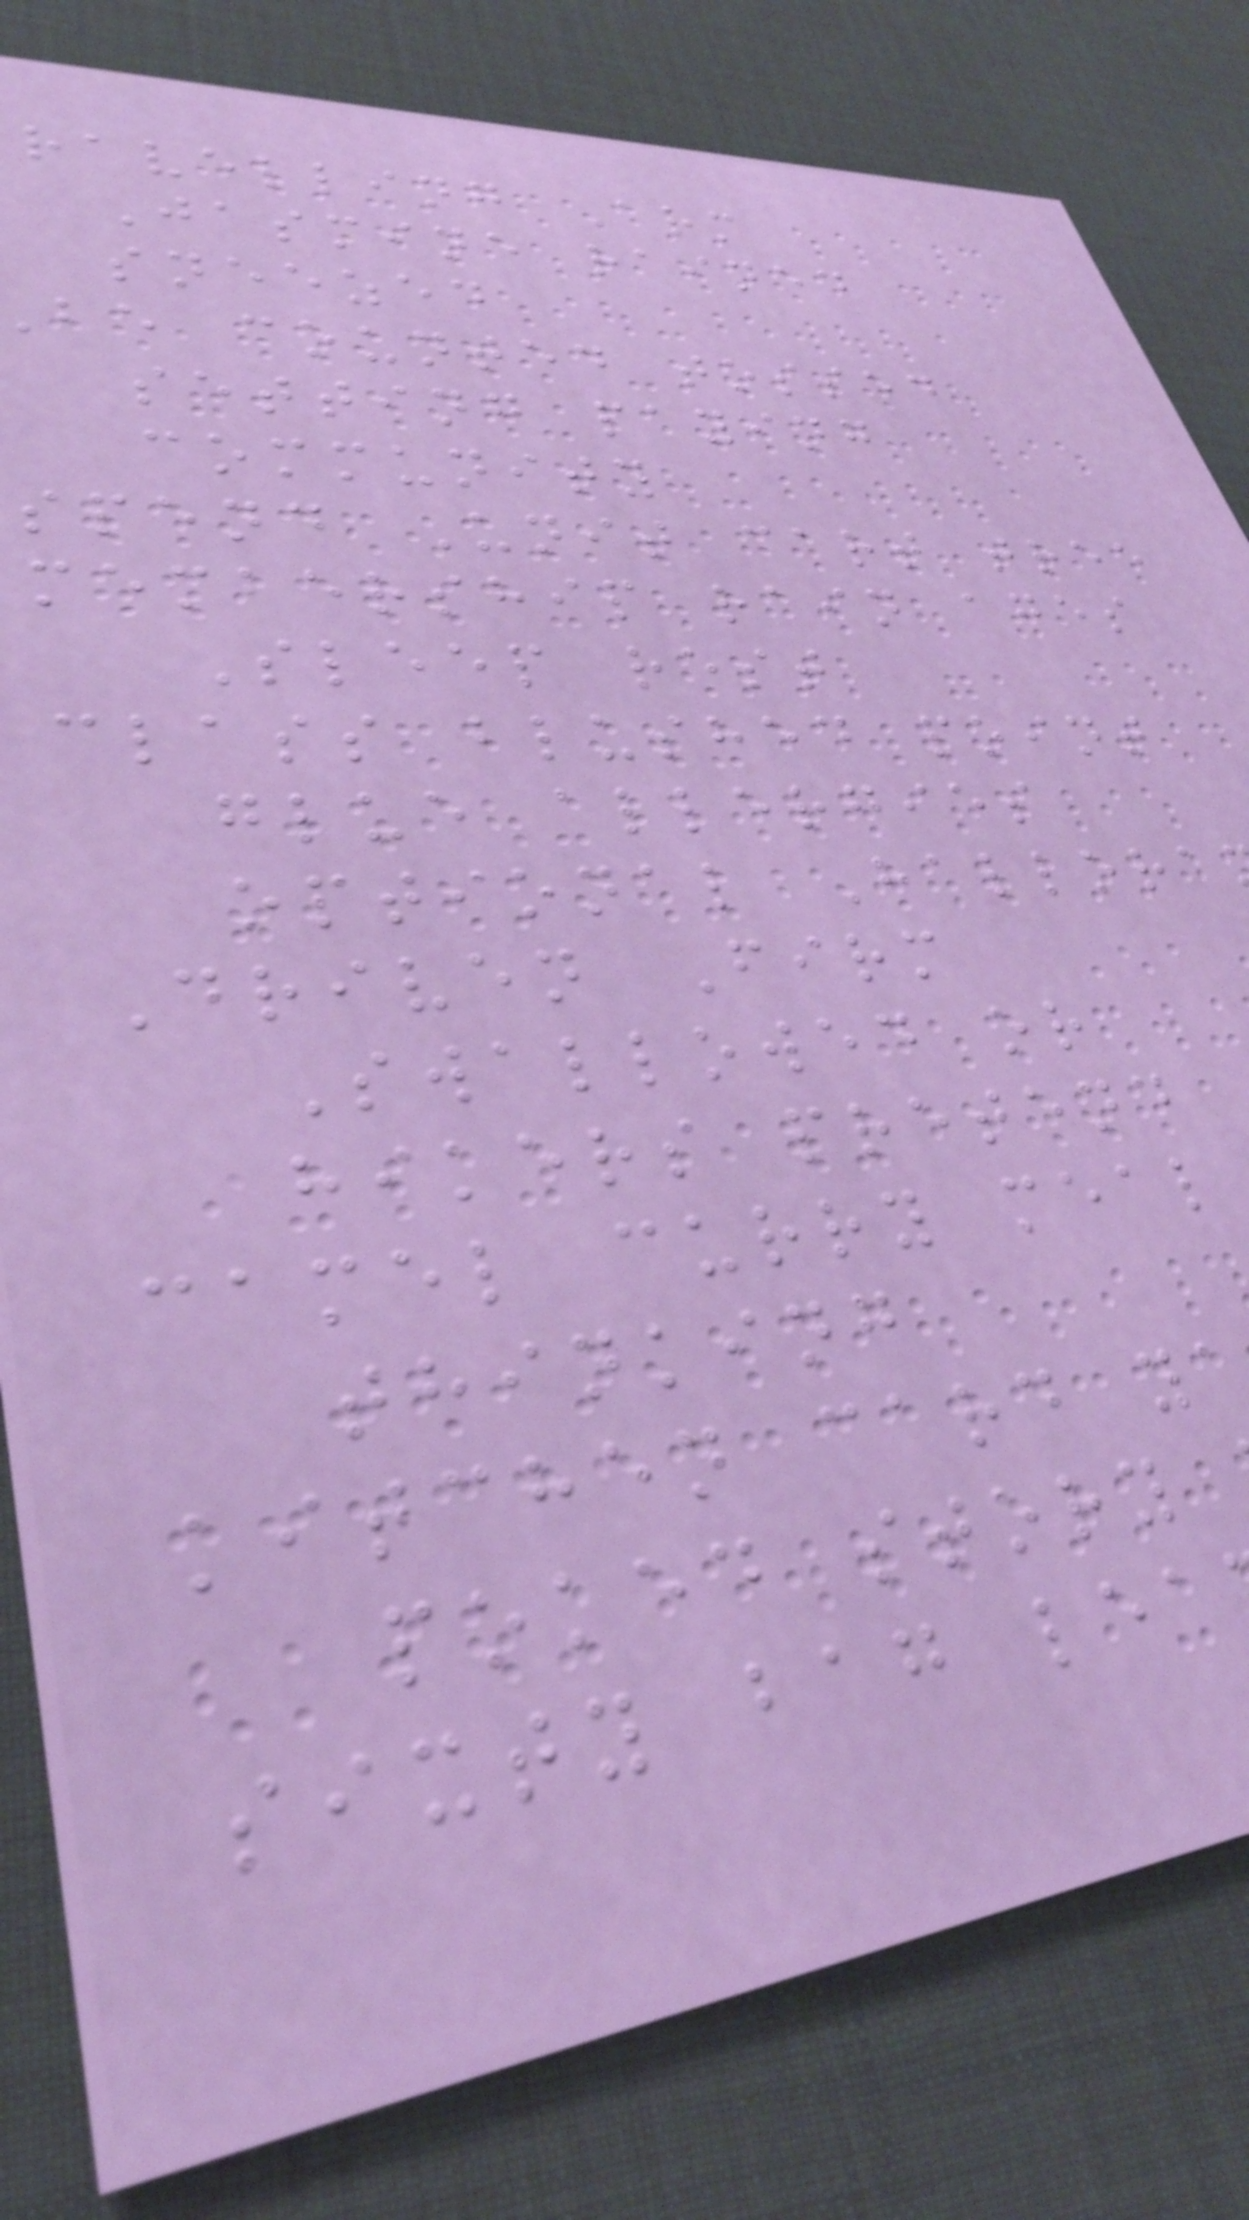ravelling Arm
Jasmine rained
sneezed
be counted tossed
setting paying
community
spend Unit cart tree
membership rain ages
Sleep rest
class blushed point
glue allergies
optional Hallora
Driven Firm
Swallowed or
hikers pretend
camel curry meal
thinking
kitchen card ya
poked story
sixty bag lea
